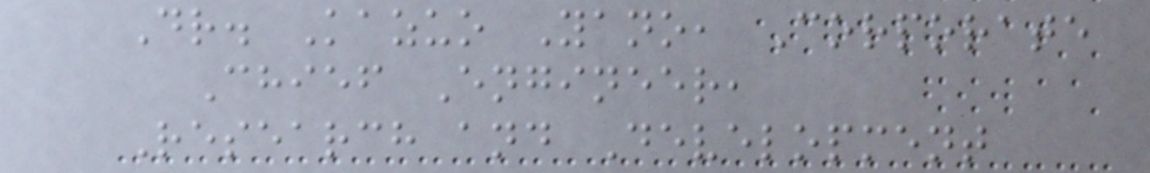Dr. Kazuo Yano, Corporate
Chief Engineer,
Research and Development
